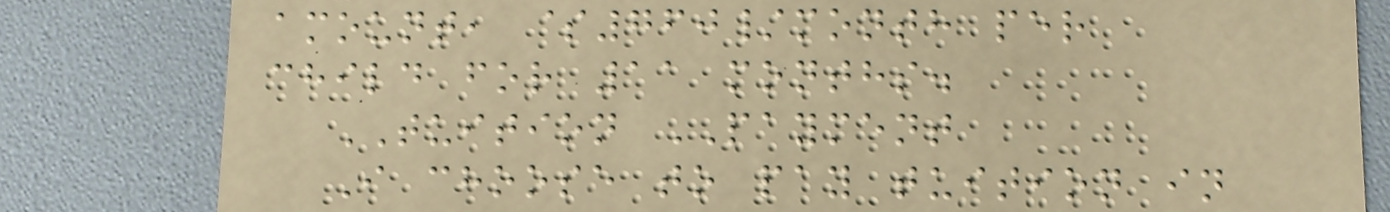amount, $760/month per
child for 11 months.
TUITION PAYMENT
I choose to pay tuition in
